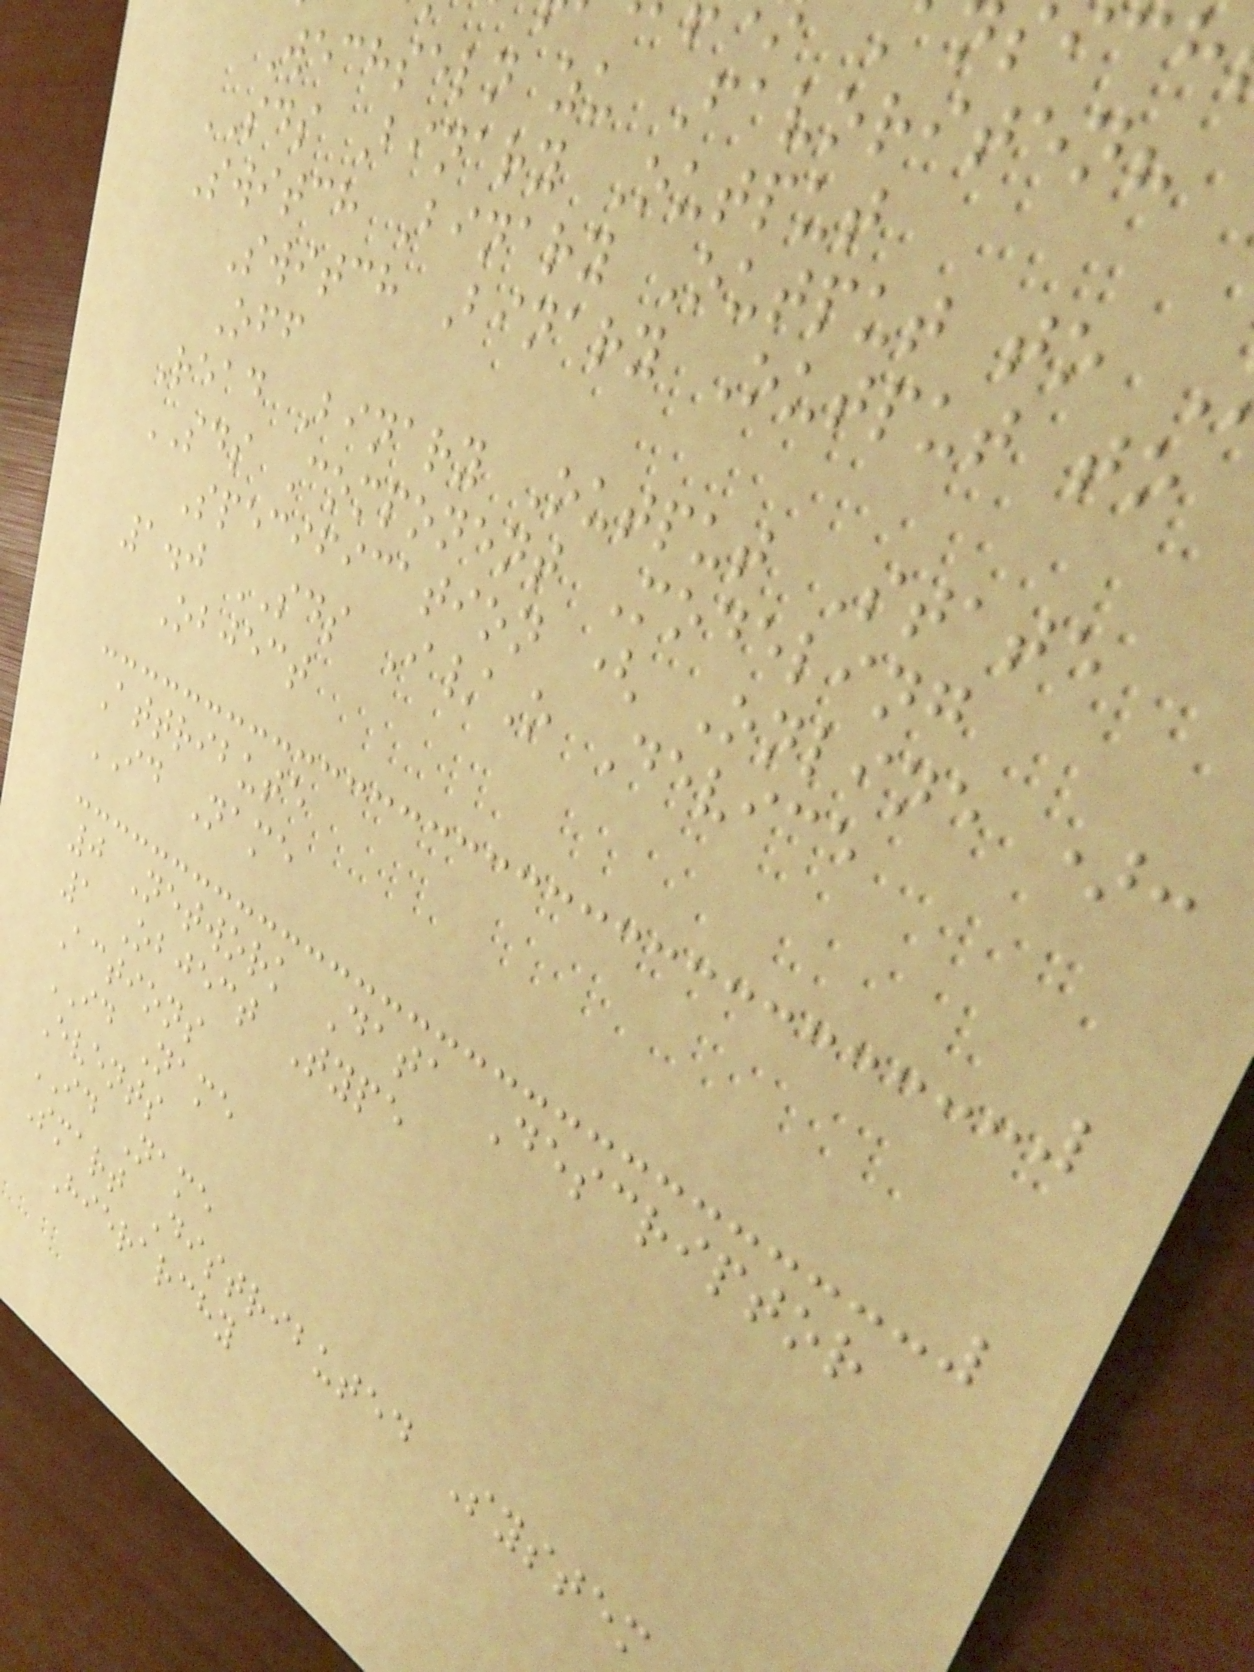Wechseln zu Favoriten?
SDS Binary Output
Switch Binary Output to
Switch Binary Output to
Off
Read Binary Output State
SDS Component Modeling
Specification ( Online ):
1.0 SDS I/O Device
Object
Attribute
ID Name
0 Network Data Descriptor
1 Object Type
Actions
ID Name
Events
ID Name
Smart Distributed System
Hierarchy
